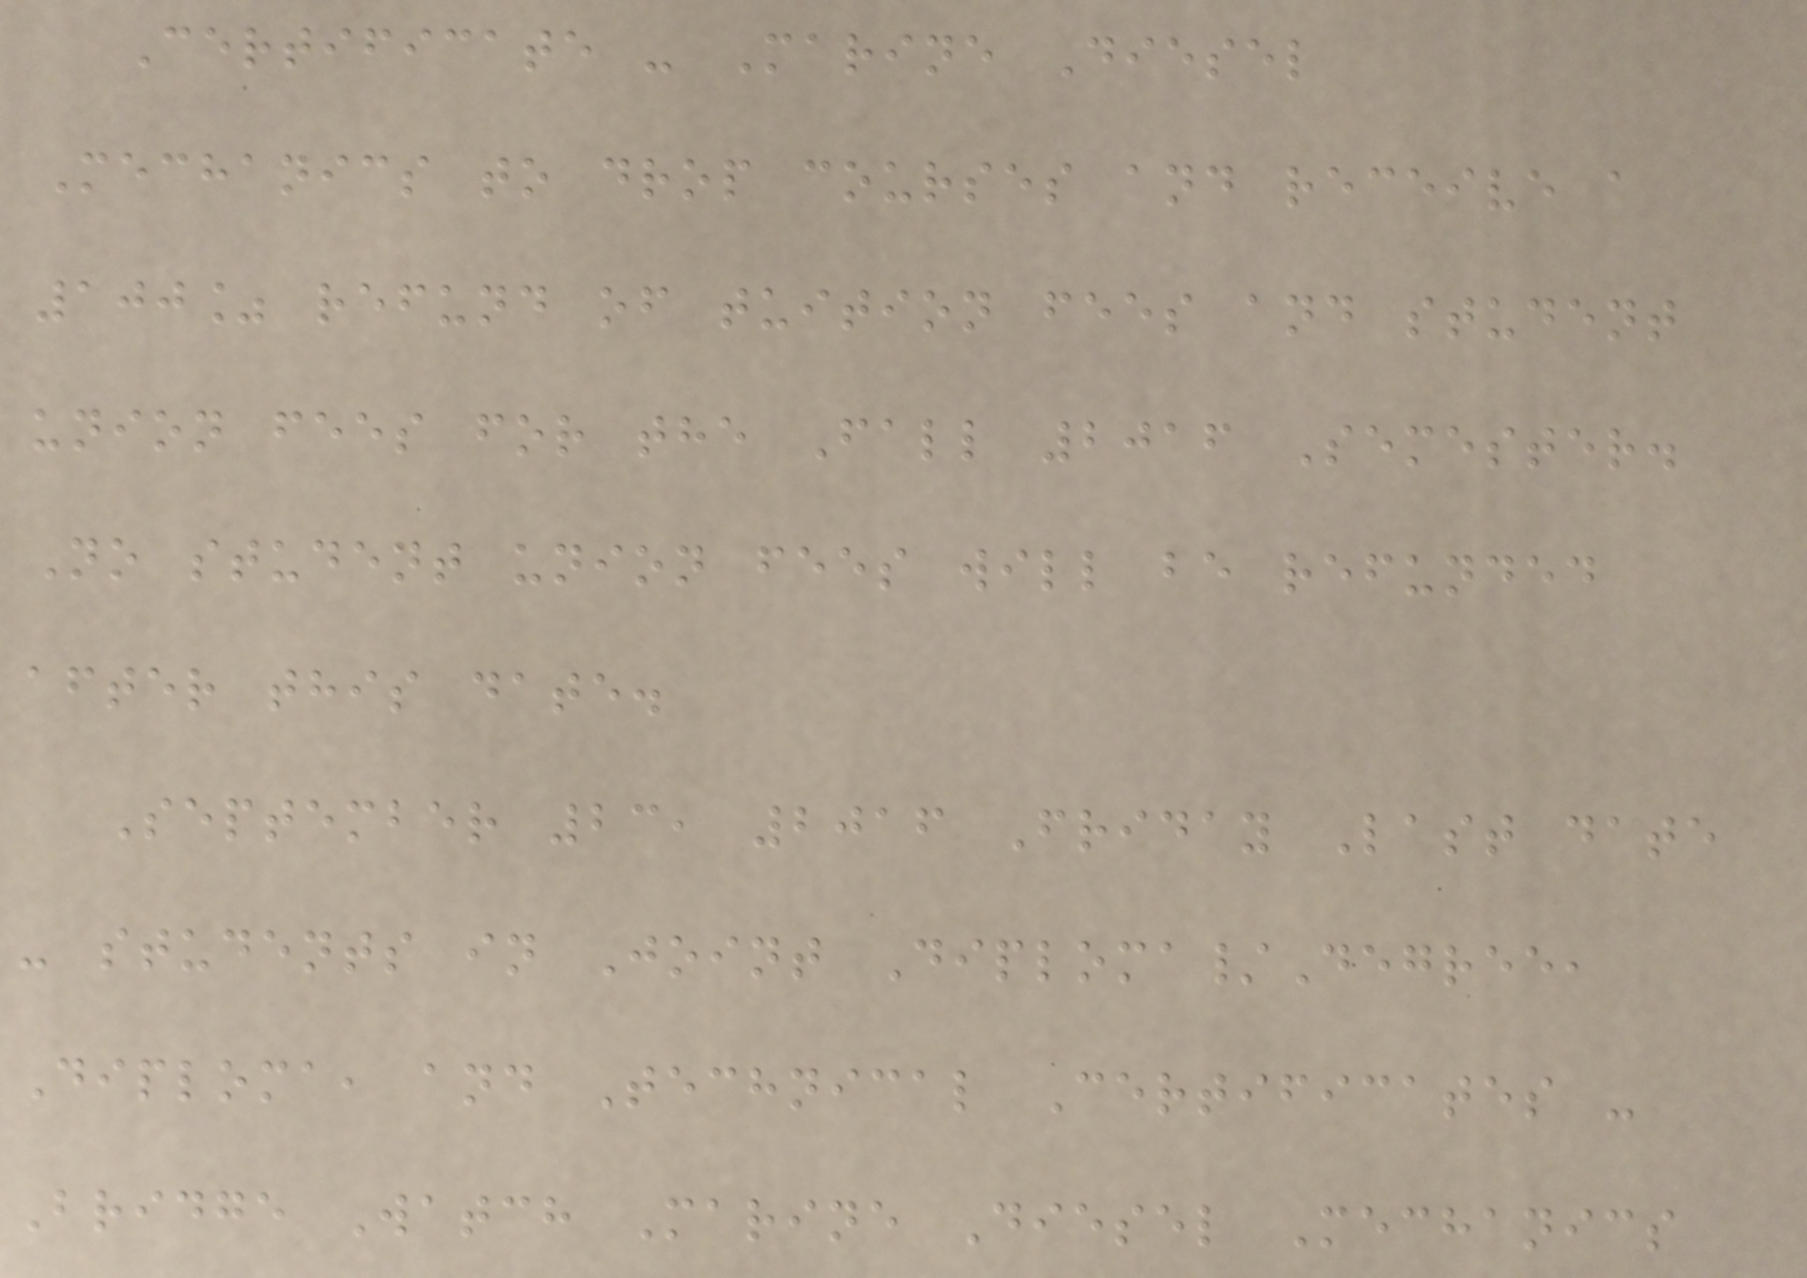Certificate - Marine Diesel
Mechanics to drop courses and receive a
100% refund of tuition fees and student
union fees for the Fall 2016 Semester.
No student union fees will be refunded
after this date.
September 23, 2016 Friday Last date
- students in Joint Diploma/Degree,
Diploma, and Technical Certificates -
Bridge Watch Marine Diesel Mechanics
